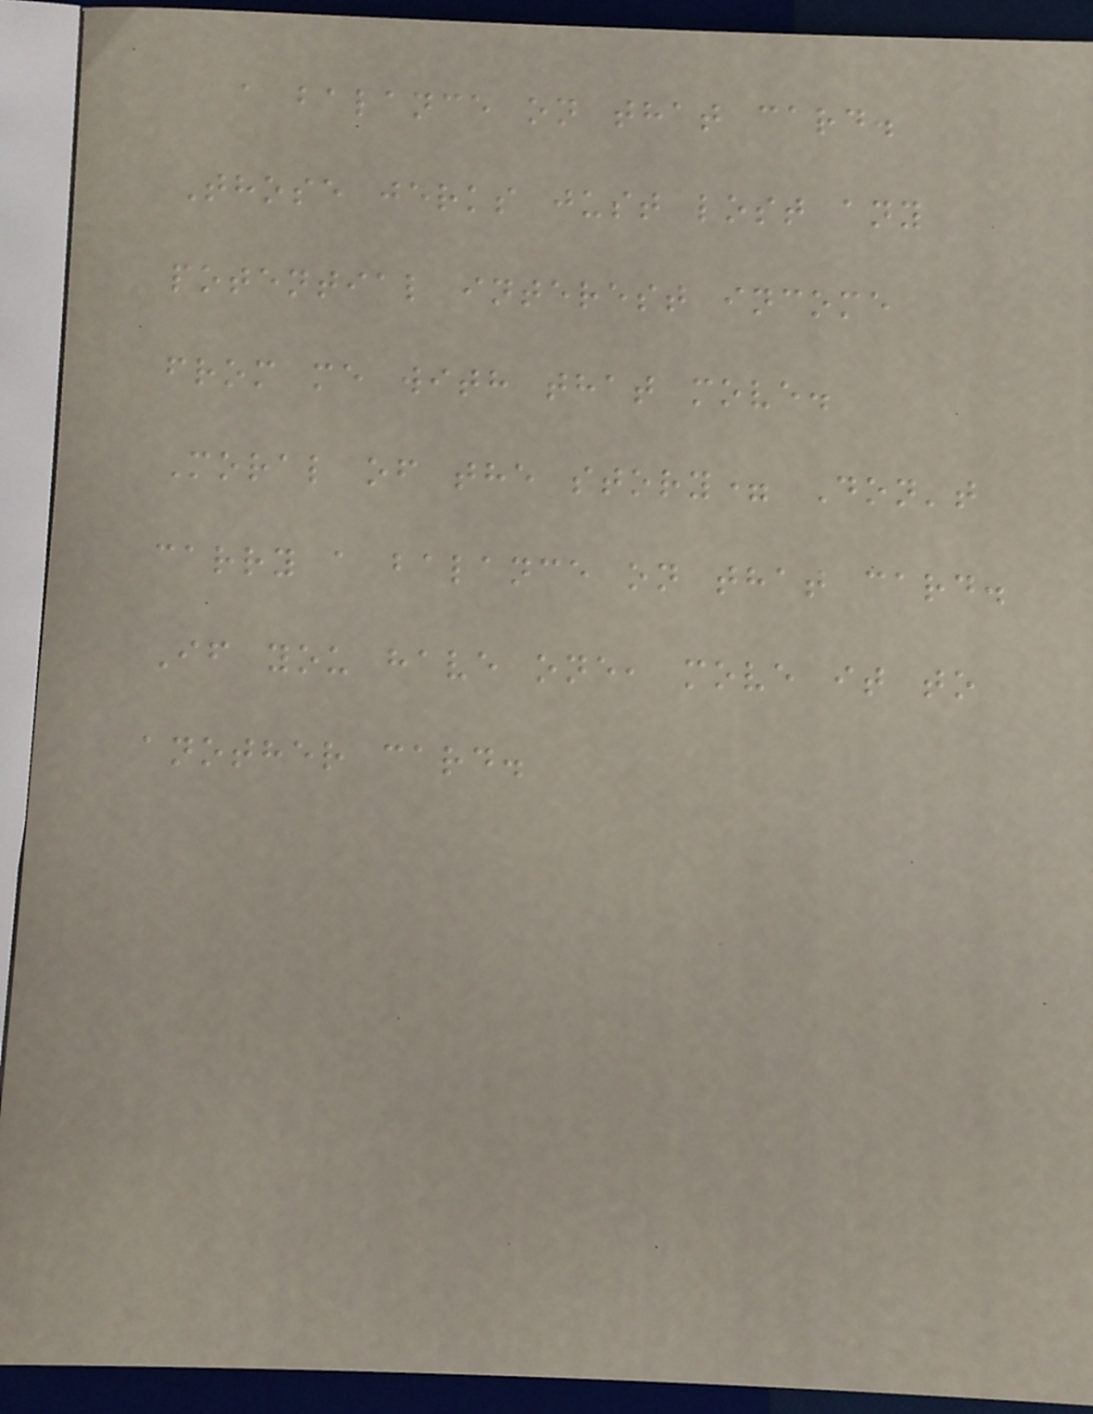a balance on that card.
Those jerks just lost any
potential interest income
from me with that move.
Moral of the story= Don't
carry a balance on that card.
If you have one, move it to
another card.
